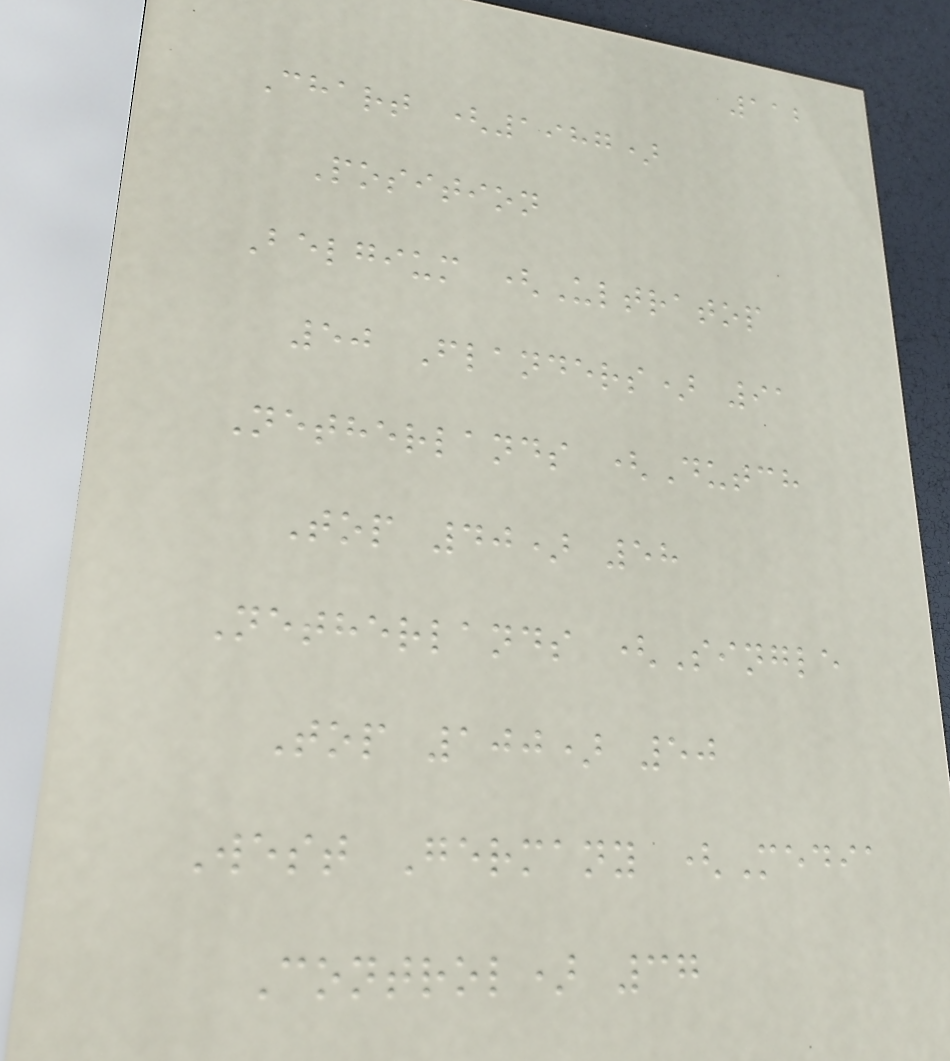112
Chart (1987)
Position
Belgium (Ultratop
50 Flanders) 91
Netherlands (Dutch
Top 40) 58
Netherlands (Single
Top 100) 50
West Germany (Media
Control) 37
